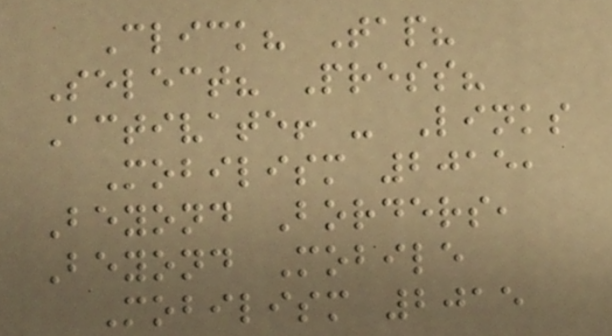Click? Tap?
Select? Press?
Activate! - Links
Mobilism 2015,
Beyond Borders,
Beyond Mobile
Mobilism 2015
